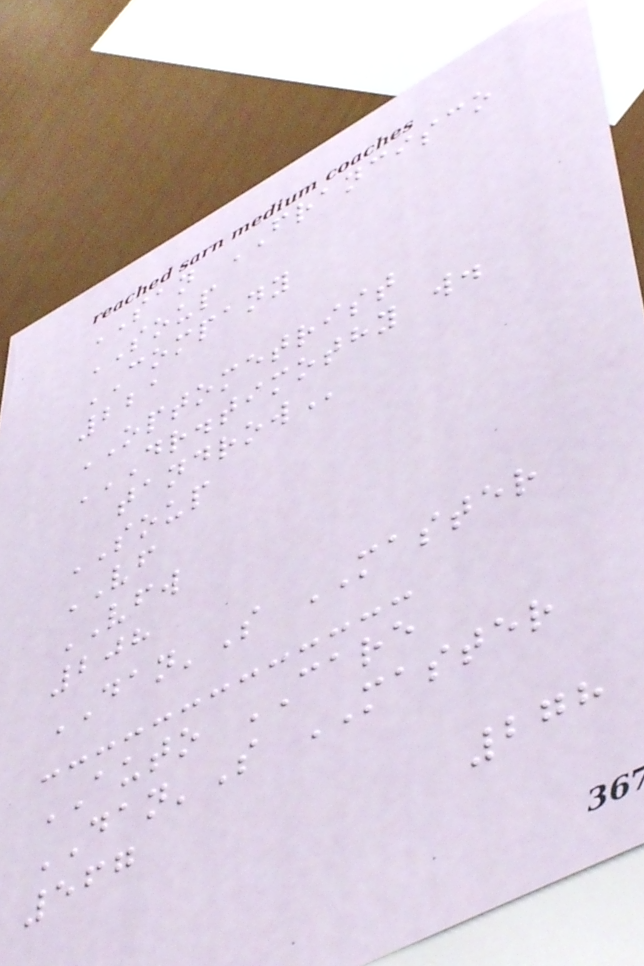SAN FRANCISCO
SOUP
COMPANY
221
OPTOMETRIST
DR.TIMOTHY W.
TANDROW
SOUP
VF
VFW
208
DAN'S MASTER
AUTO CARE
DAN'S MASTER
567
278
